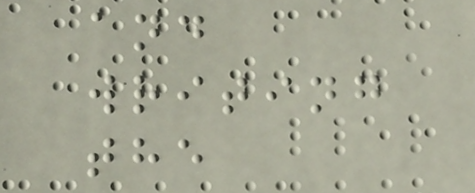and
writing
the
